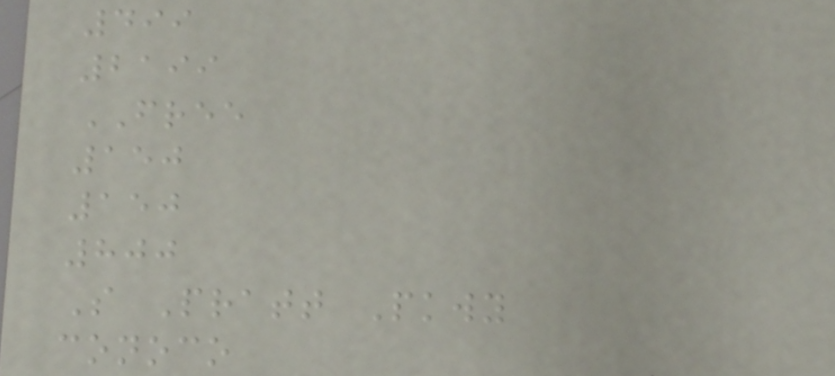499
2199
FREE
150
150
800
S Pratt Pkwy
conoco
